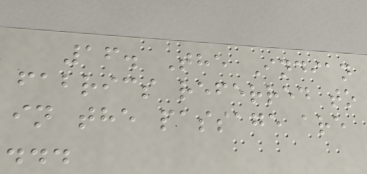16. The Indian
fabrics referred to
in the passage are
...
